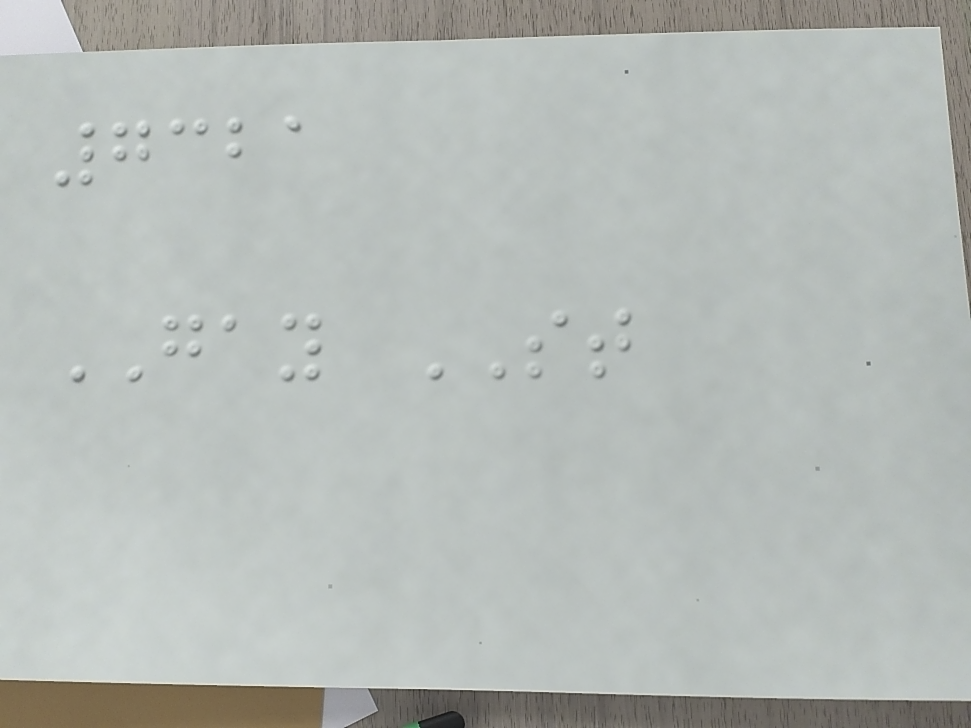7321
GAY ST
